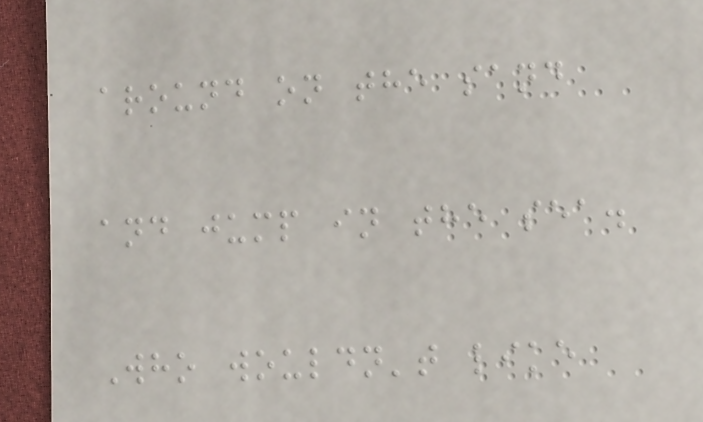around on the sand
and jump in the sea.
Who wouldn't like
